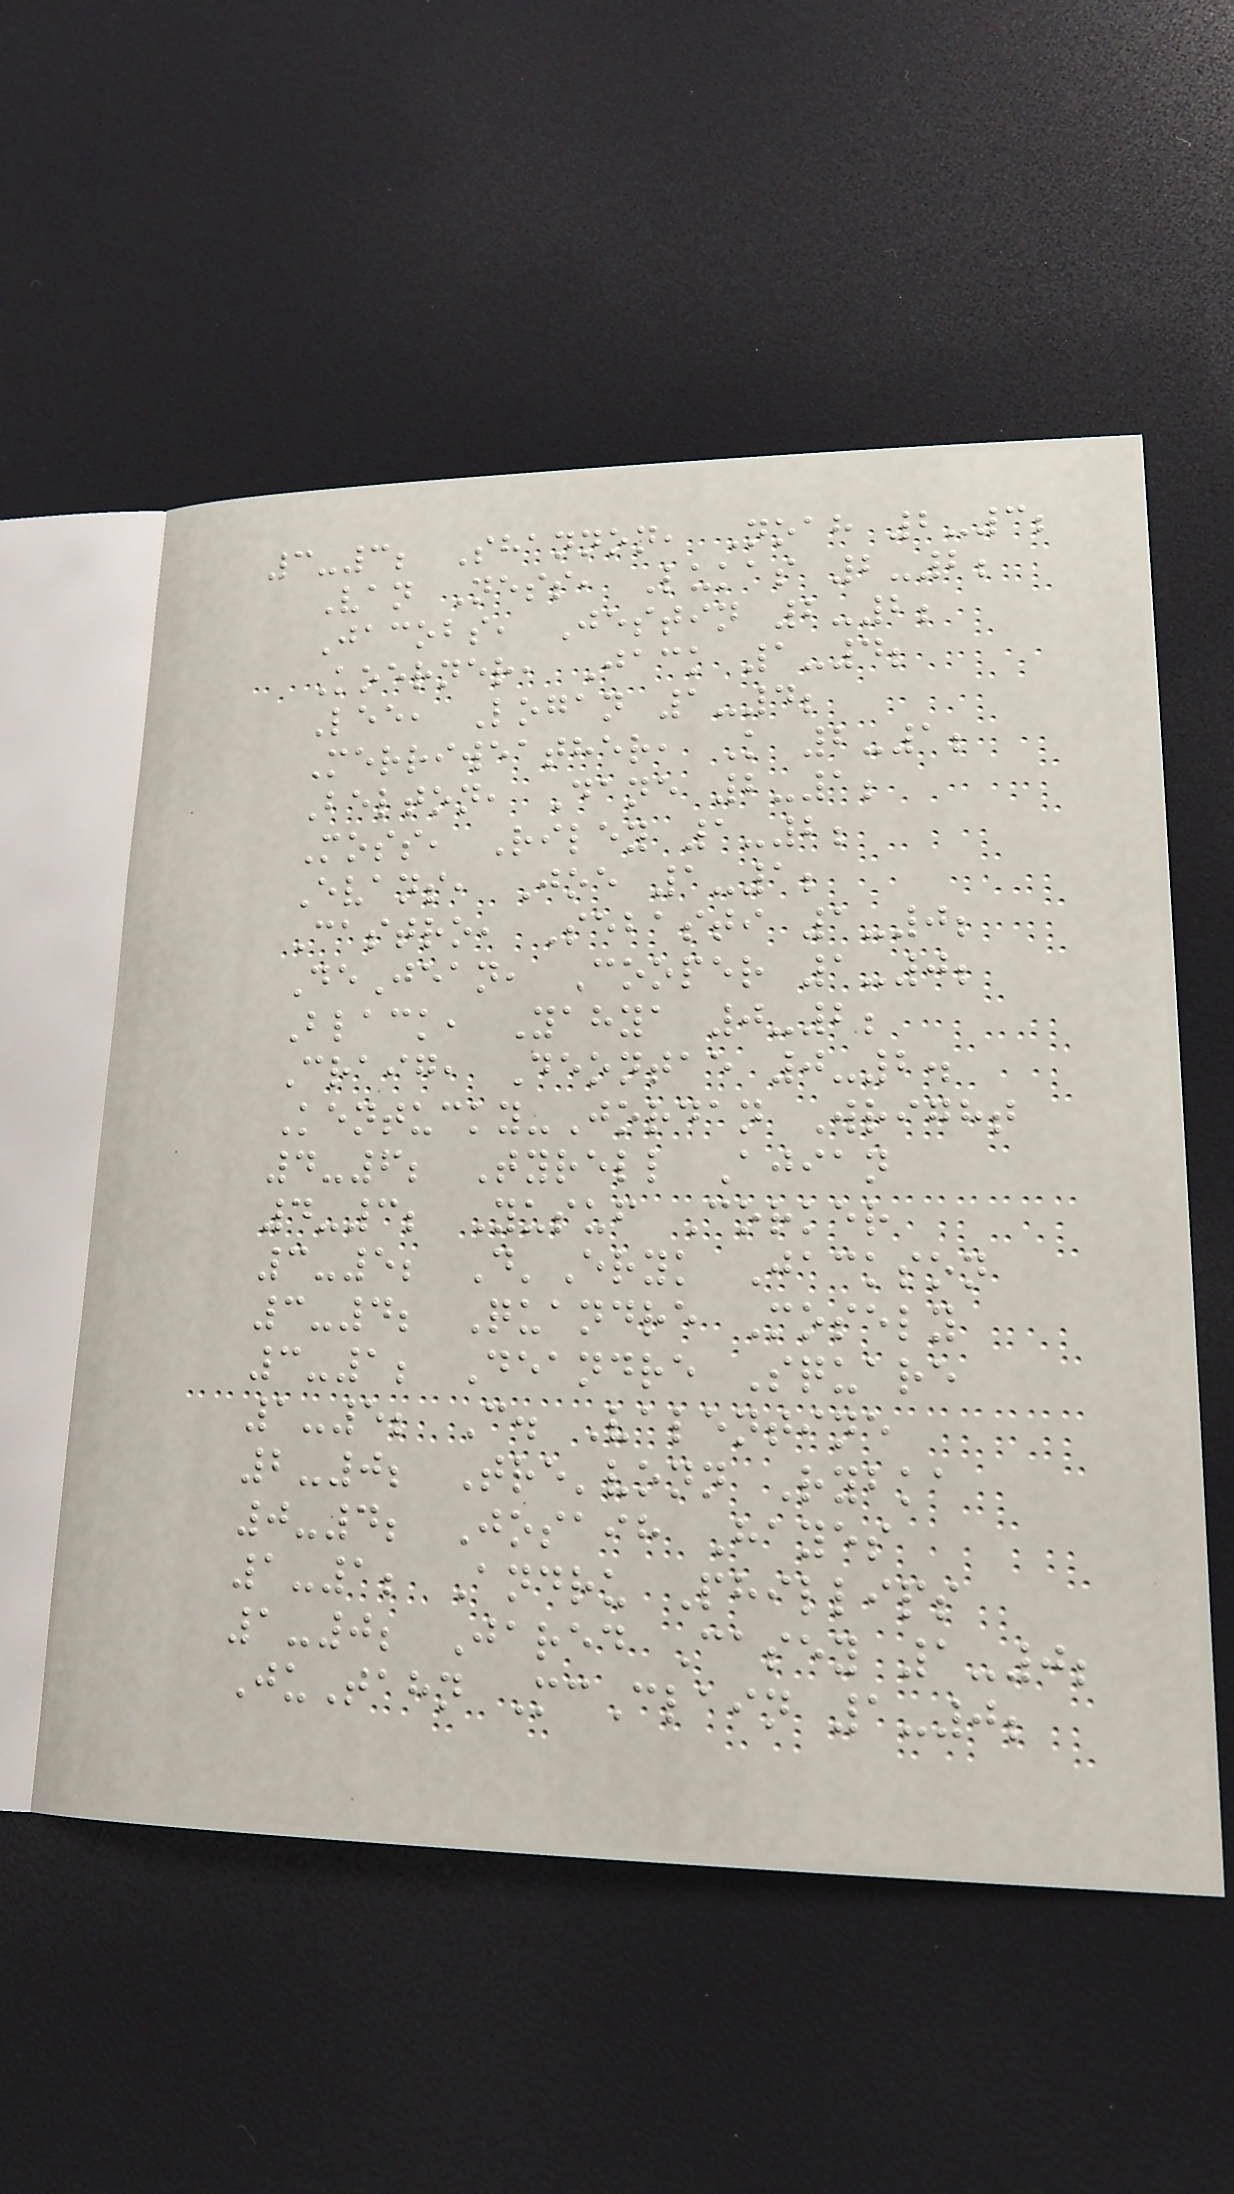3-3; Shannon, Noah 2-3;
Van Ness, Lukas 2-2;
Jacobs, Jestin 2-2;
Koerner, Jack 1-4;
Lee, Logan 1-4;
Merriweather, K 2-1;
Belton, Dane 2-1;
Moss, Riley 1-2;
Evans, Joe 1-1;
Castro, Sebasti 1-0;
DeJean, Cooper 1-0;
Black, Yahya 0-2;
Craig, Deontae 0-2.
Kentucky-Jordan Wright
4-6; Tyrell Ajian
4-3; Yusuf Corker
3-5; D'Eryk Jackson
3-4; Quandre Mosely
3-1; Deandre Square
1-5; C. Valentine
2-0; Tre'vonn Rybka
0-4; Josaih Hayes
1-1; Andru Phillips
1-0; Jared Casey 1-0;
JuTahn McClain 1-0;
